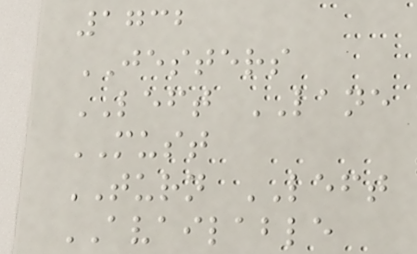1732
JESTERS
LEFT LANE
MUST
TURN LEFT
AVAILABLE
